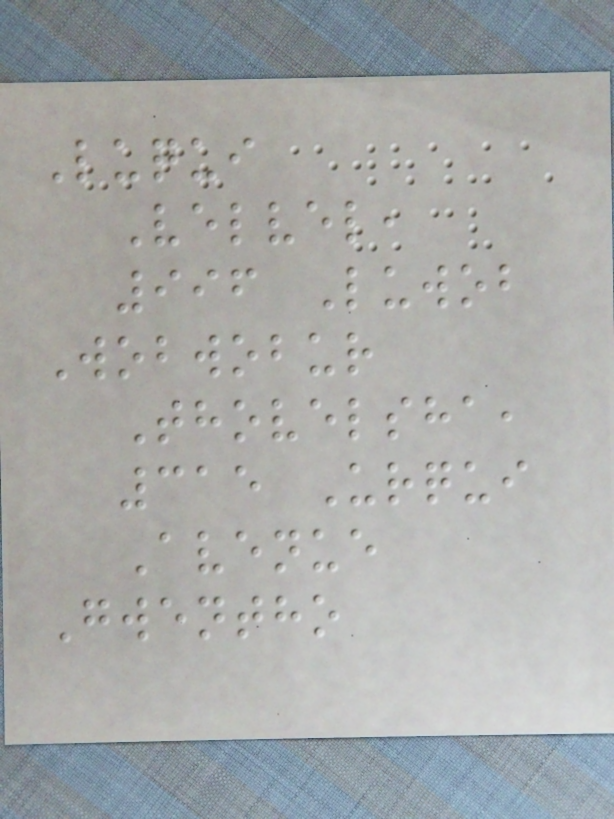Luqui
Velvel,
996 Luwob
Wobwobur
Thovelsha,
315 Urqui
Avenue
Gwentho
